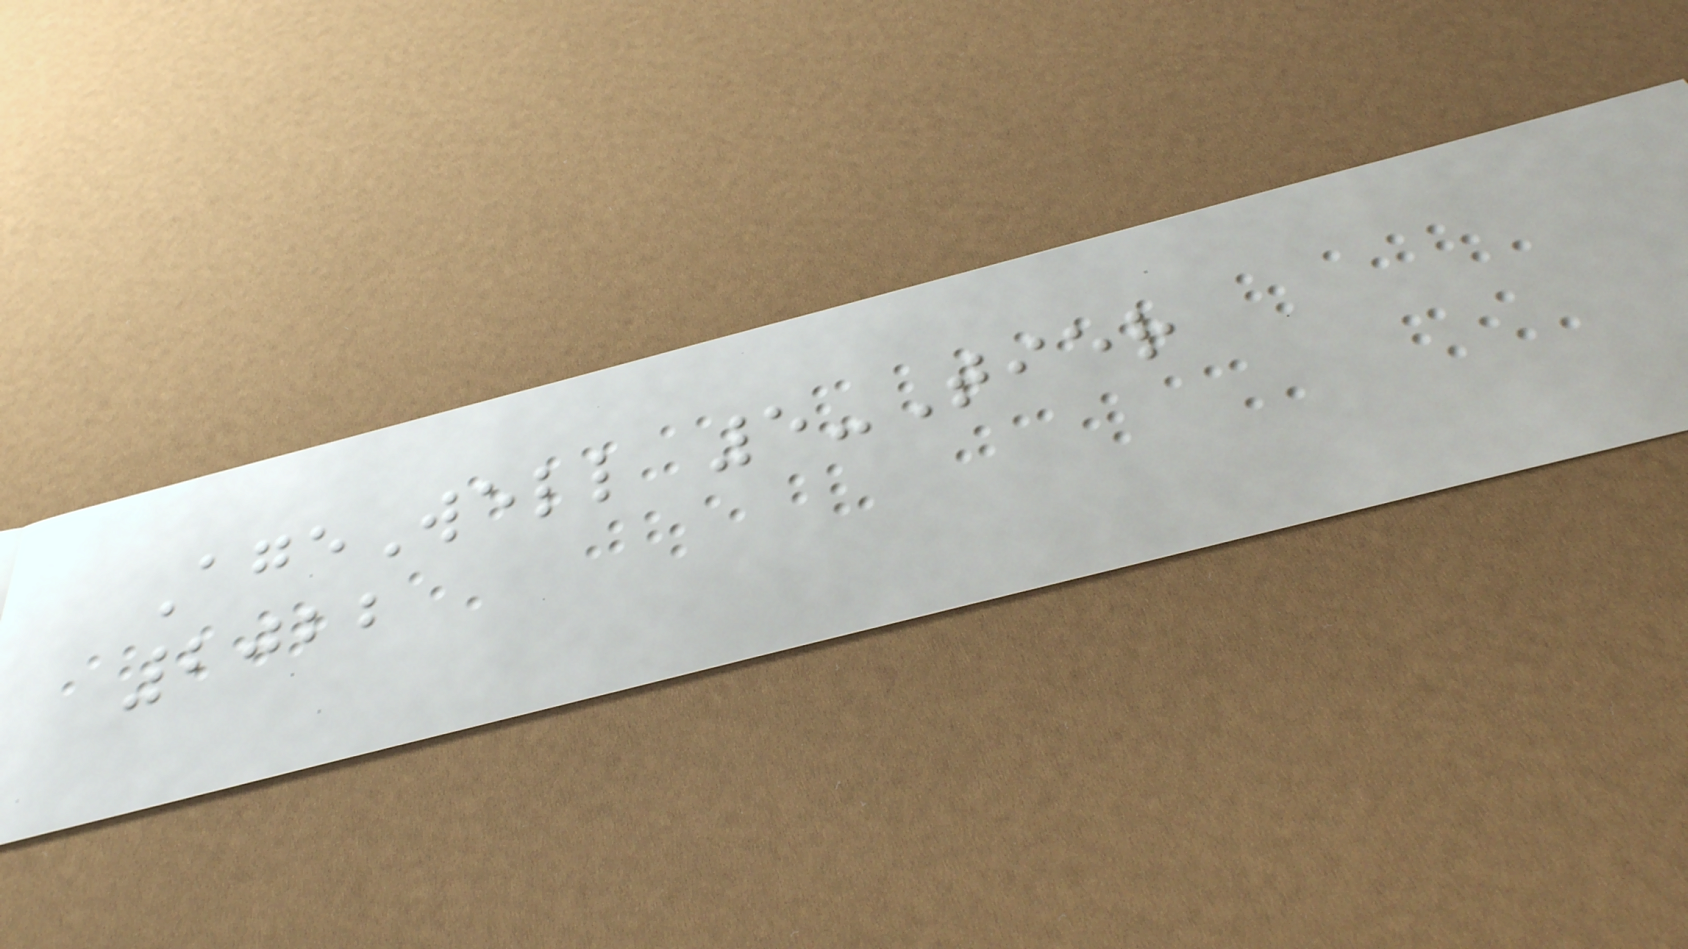AgeWell 5-Tier
2022
